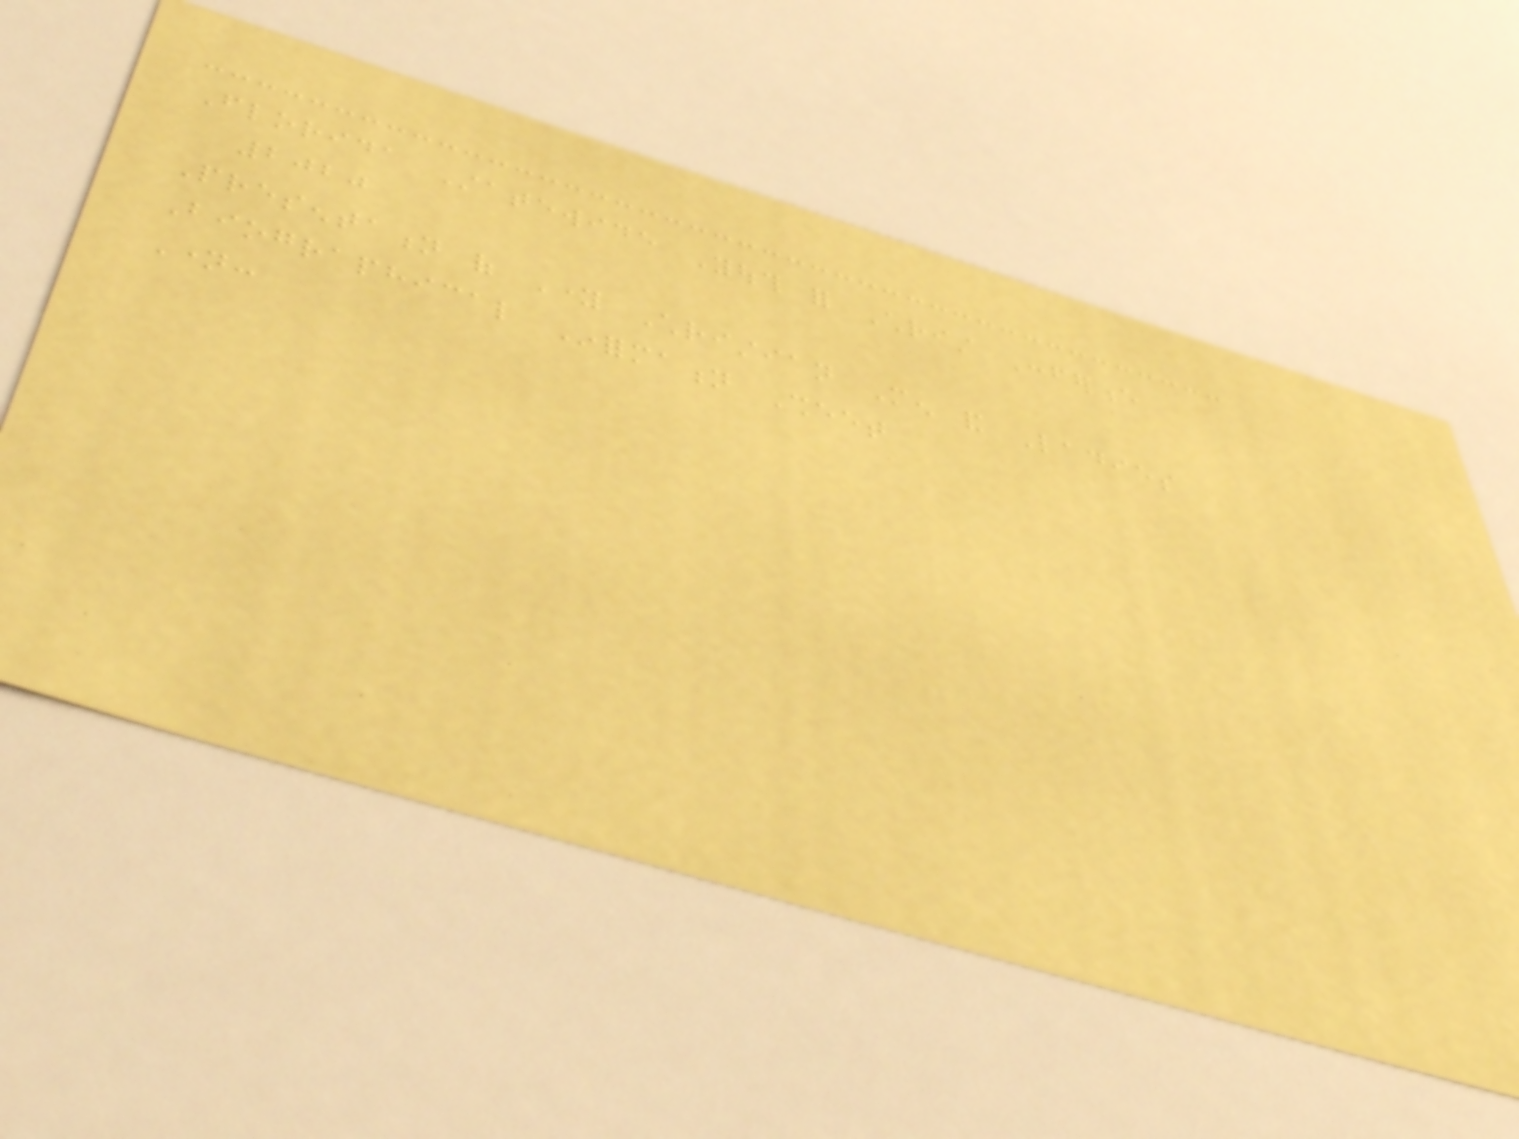Florida Statewide Youth for Christ Conference
2020
Presentation of Young Christian Men and Ladies
Biographical Information Sheet
Name:
